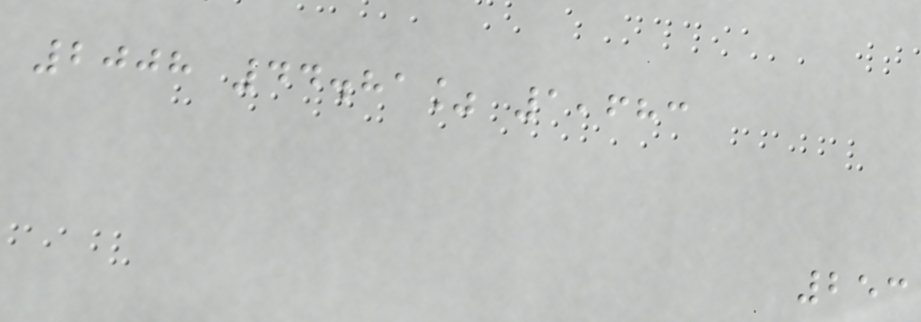2008 44.81% 1,683
253
